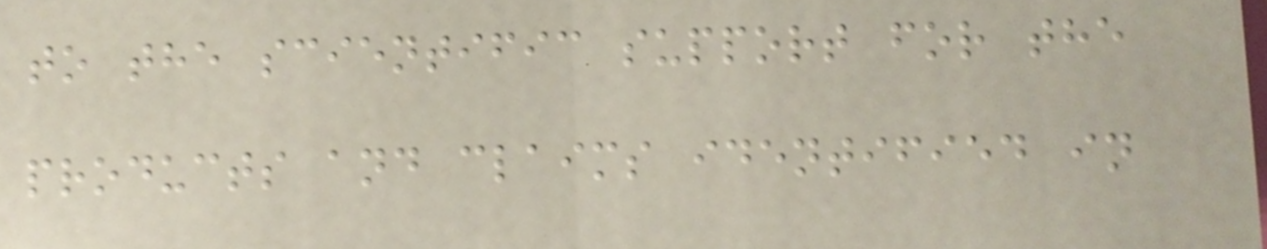to the scientific support for the
products and claims identified in
